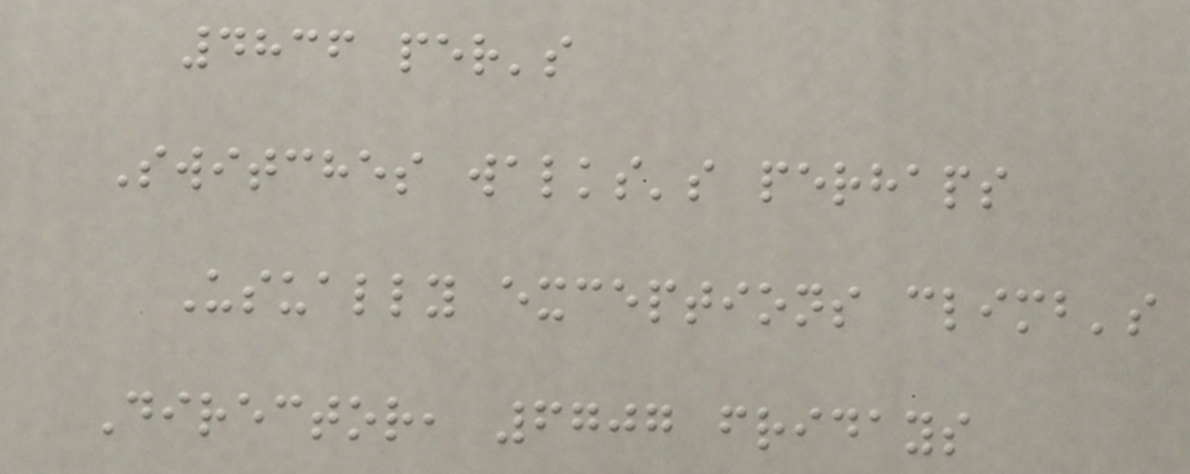4836 per's
Switches walks's perhaps
Usually exceptions climb's
Director, 6707 fridays
